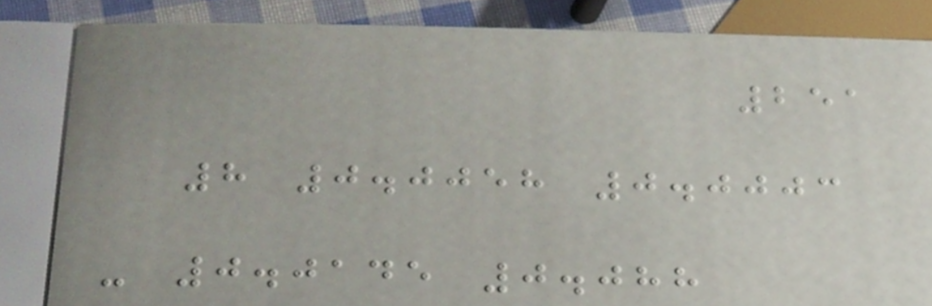251
8 0.0058 0.0003
- 0.0145 0.088
